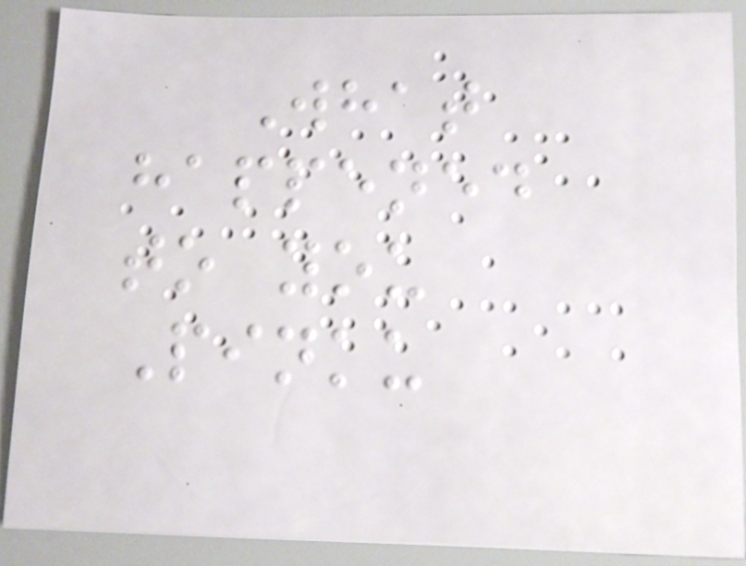What
happened
to you
Pinku
